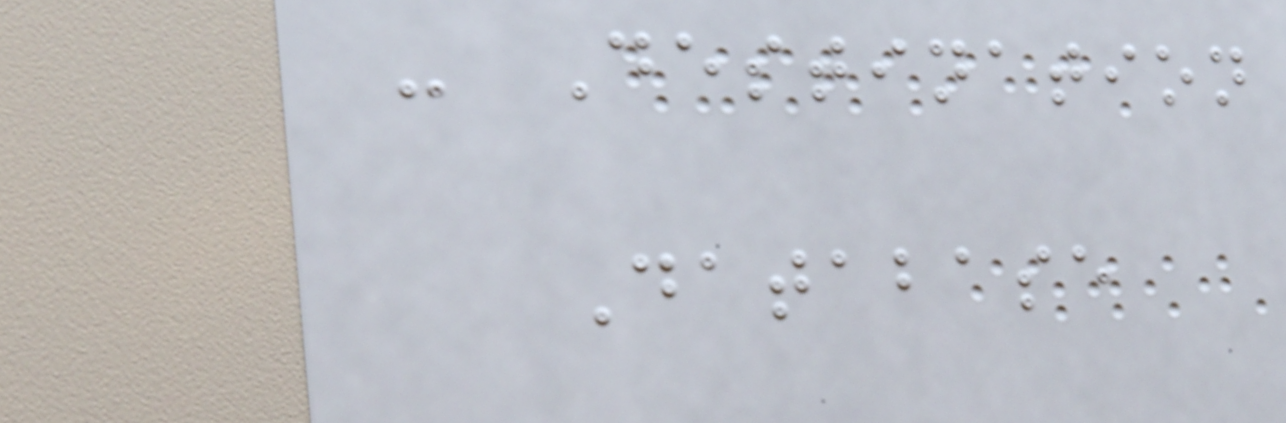- Destination
Database
